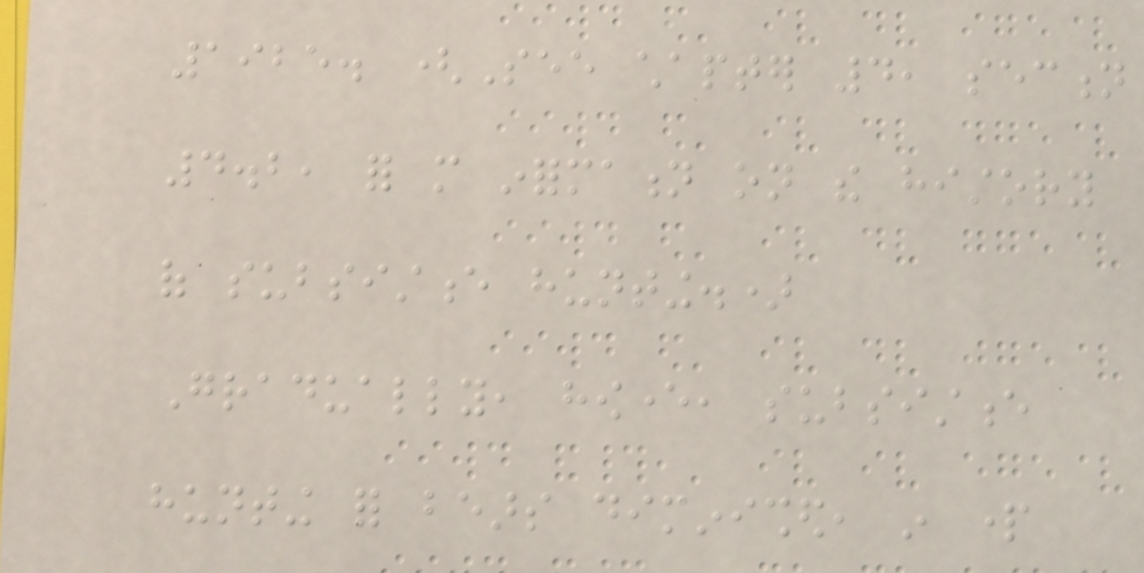1925. (See chapter 4, section
4.2, for more information on the history
of subsistence hunting.)
Gradually, however, subsistence
hunting for bears diminished, in part
